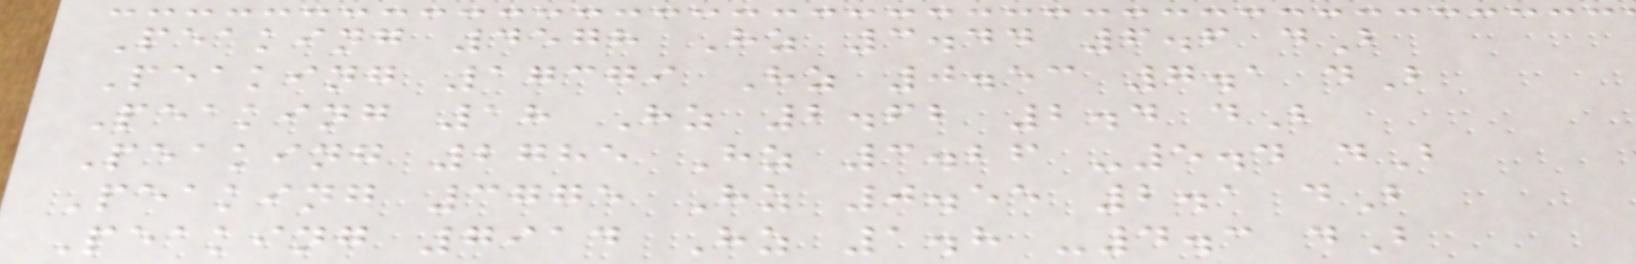Peaking 4578 Hz 3.44 6.6 dB
Peaking 17379 Hz 0.53 7.1 dB
Peaking 18 Hz 2.62 2.4 dB
Peaking 2785 Hz 3.26 -5.4 dB
Peaking 3775 Hz 0.55 2.1 dB
Peaking 7914 Hz 1.8 -4.3 dB
